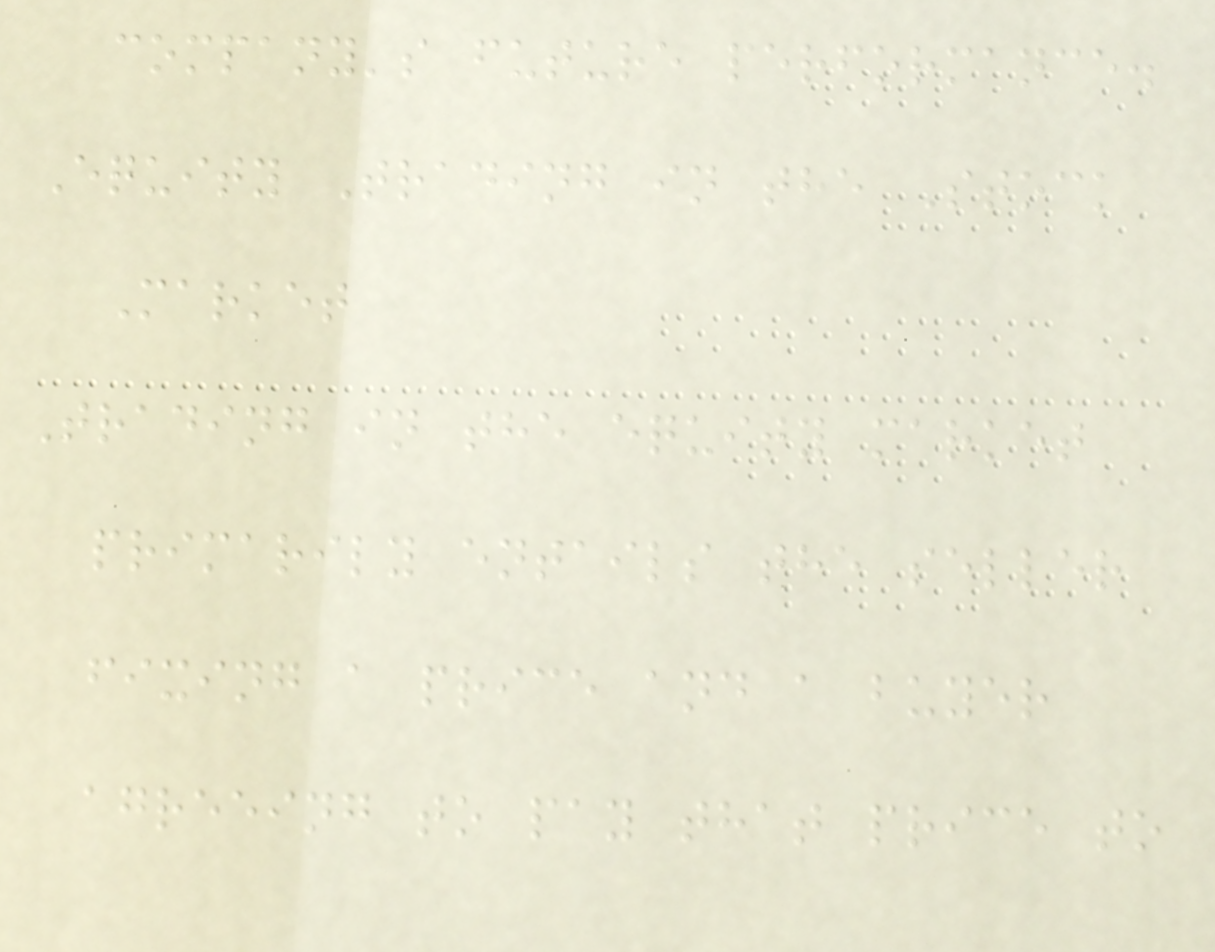company's future performance.
Equity Trading in the Stock
Market
Trading in the equity market
primarily entails the seller
fixing a price and a buyer
agreeing to pay that price to
